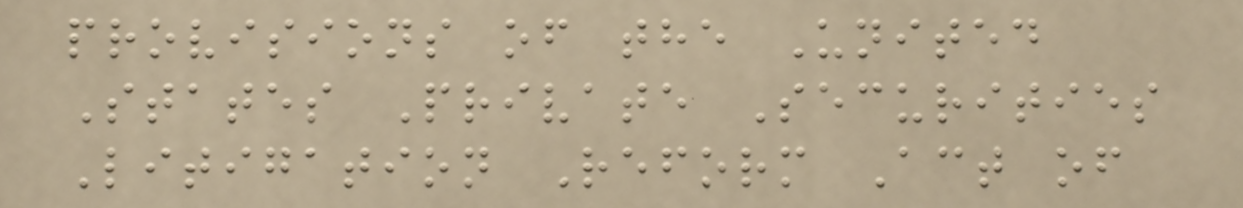provisions of the United
States Private Securities
Litigation Reform Act of
